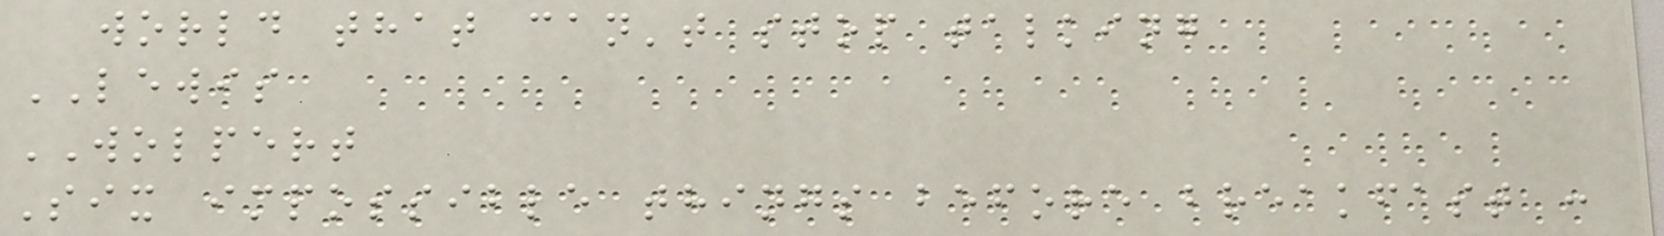world that can't stop talking
LEWIS
WOLPERT
Six impossible things before breakfast :
